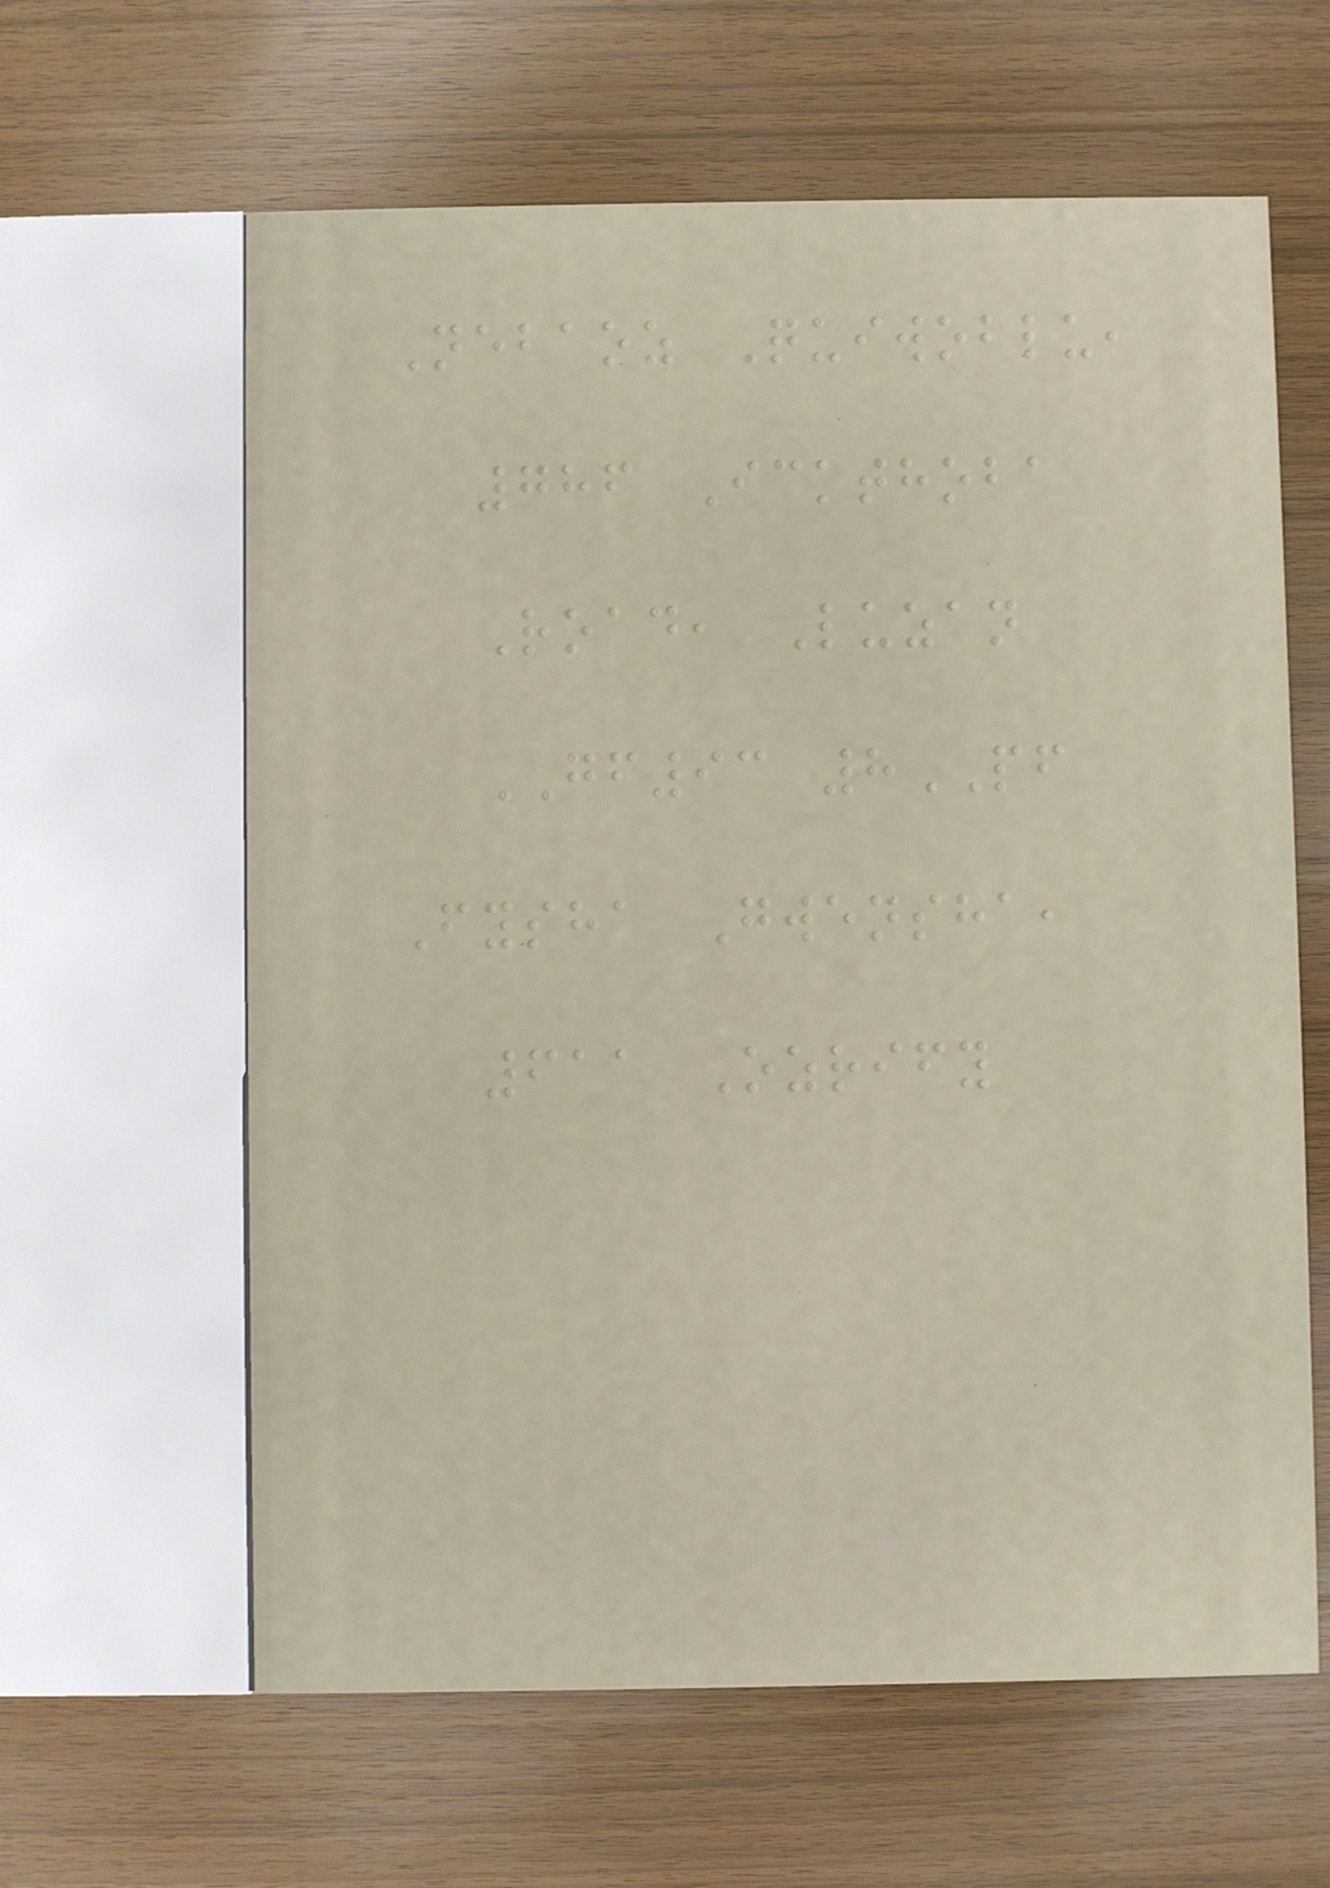Nebaoz Quiwoblu,
786 Ickthoba
Road, Luzan
GF93 8PF
Fysha Gwensha,
611 Ozrify
